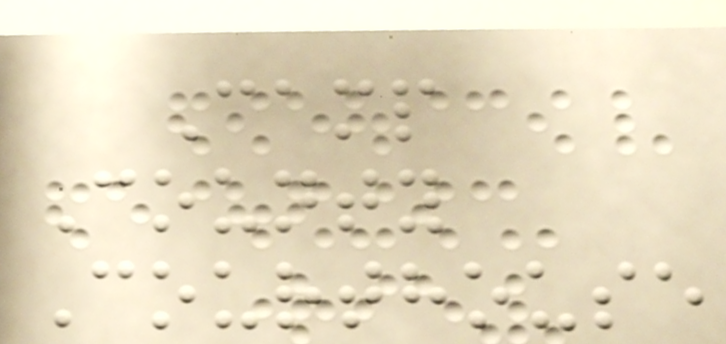Camp
County
Courthouse
